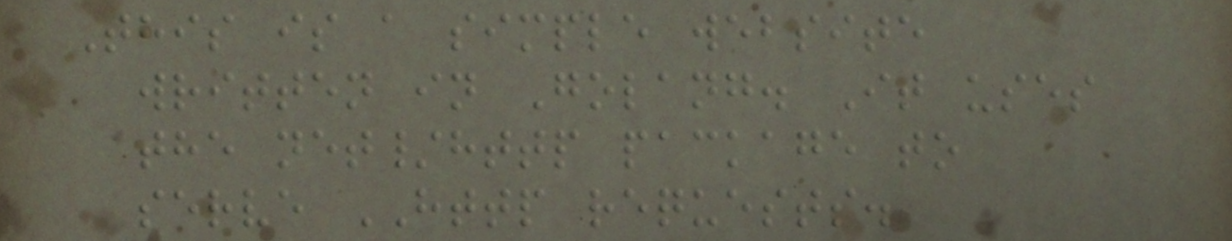This is a simple website
written in Golang. It uses
the net/http package to
serve HTTP requests.
